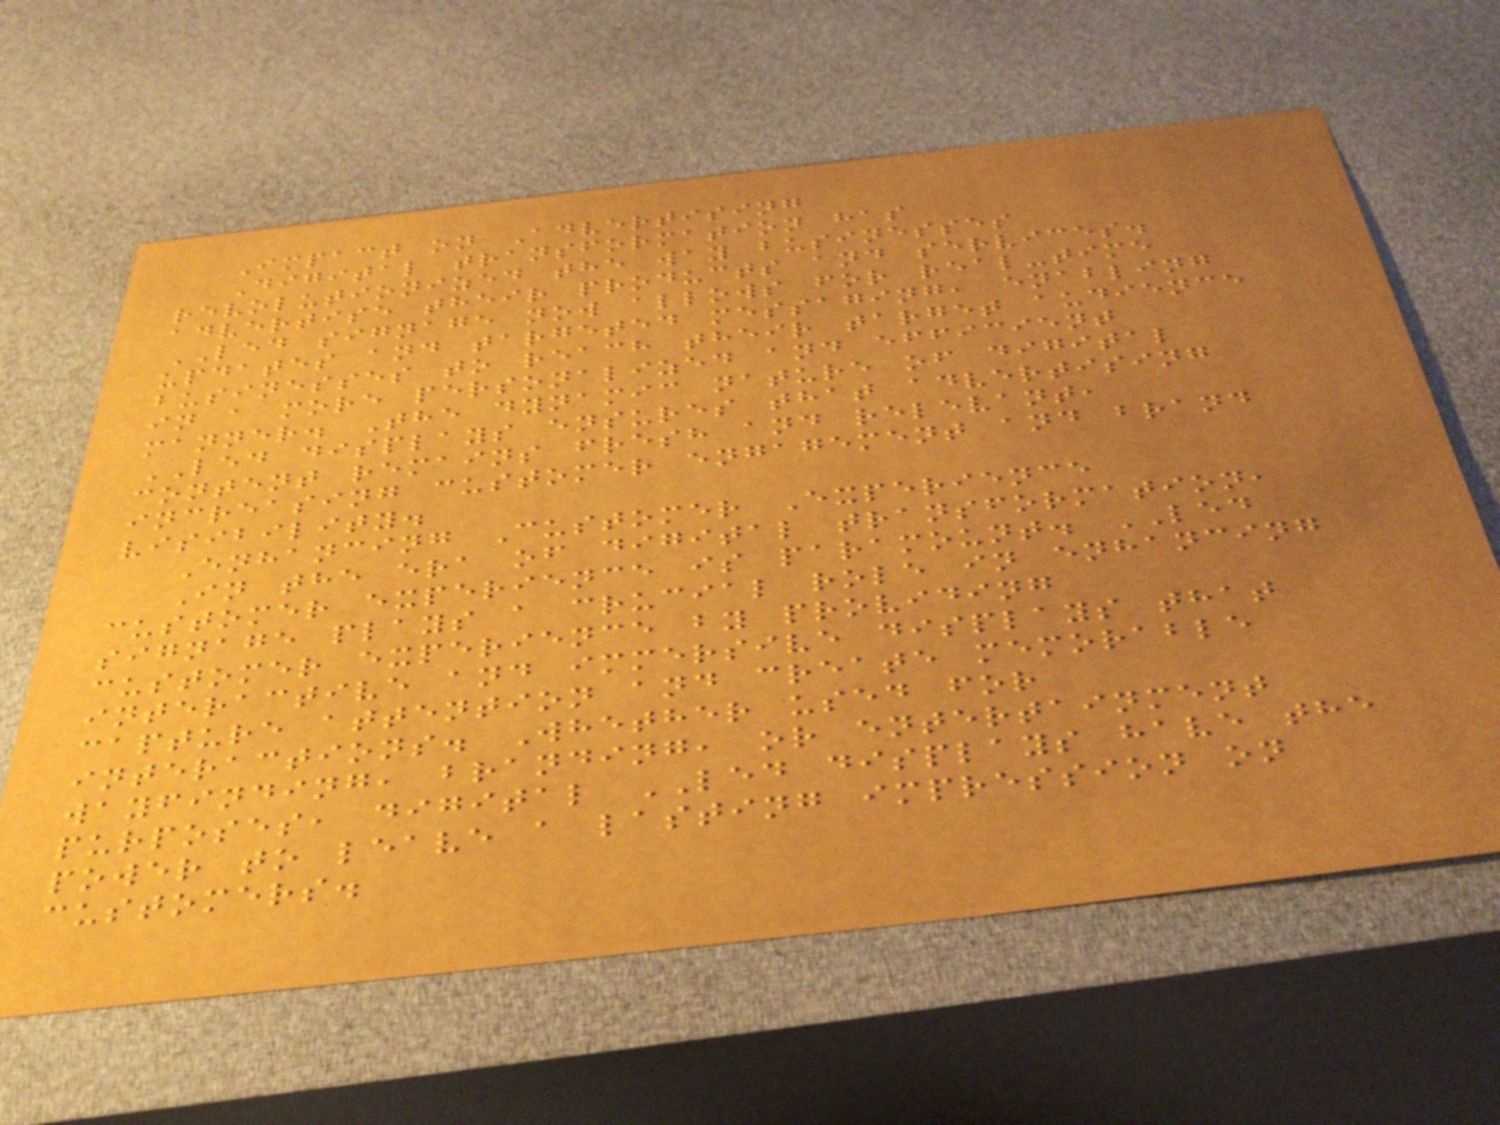Impact on Advertising
Digital transformation has
revolutionized the way businesses
advertise their products and services.
LED signage now allows for real-time
updates and targeted messaging, enabling
businesses to reach their target audience
in a more personalized and efficient
manner. The dynamic nature of digital
LED displays ensures that advertising
content remains fresh and relevant,
increasing customer engagement and brand
visibility.
Enhancing Customer Experience
In the era of digital transformation,
customer experience is paramount. LED
signage plays a crucial role in enhancing
customer experience by providing
interactive and immersive displays that
capture attention and create memorable
interactions. Whether used for
wayfinding, branding, or entertainment
purposes, digital LED displays have the
power to leave a lasting impression on
customers.
